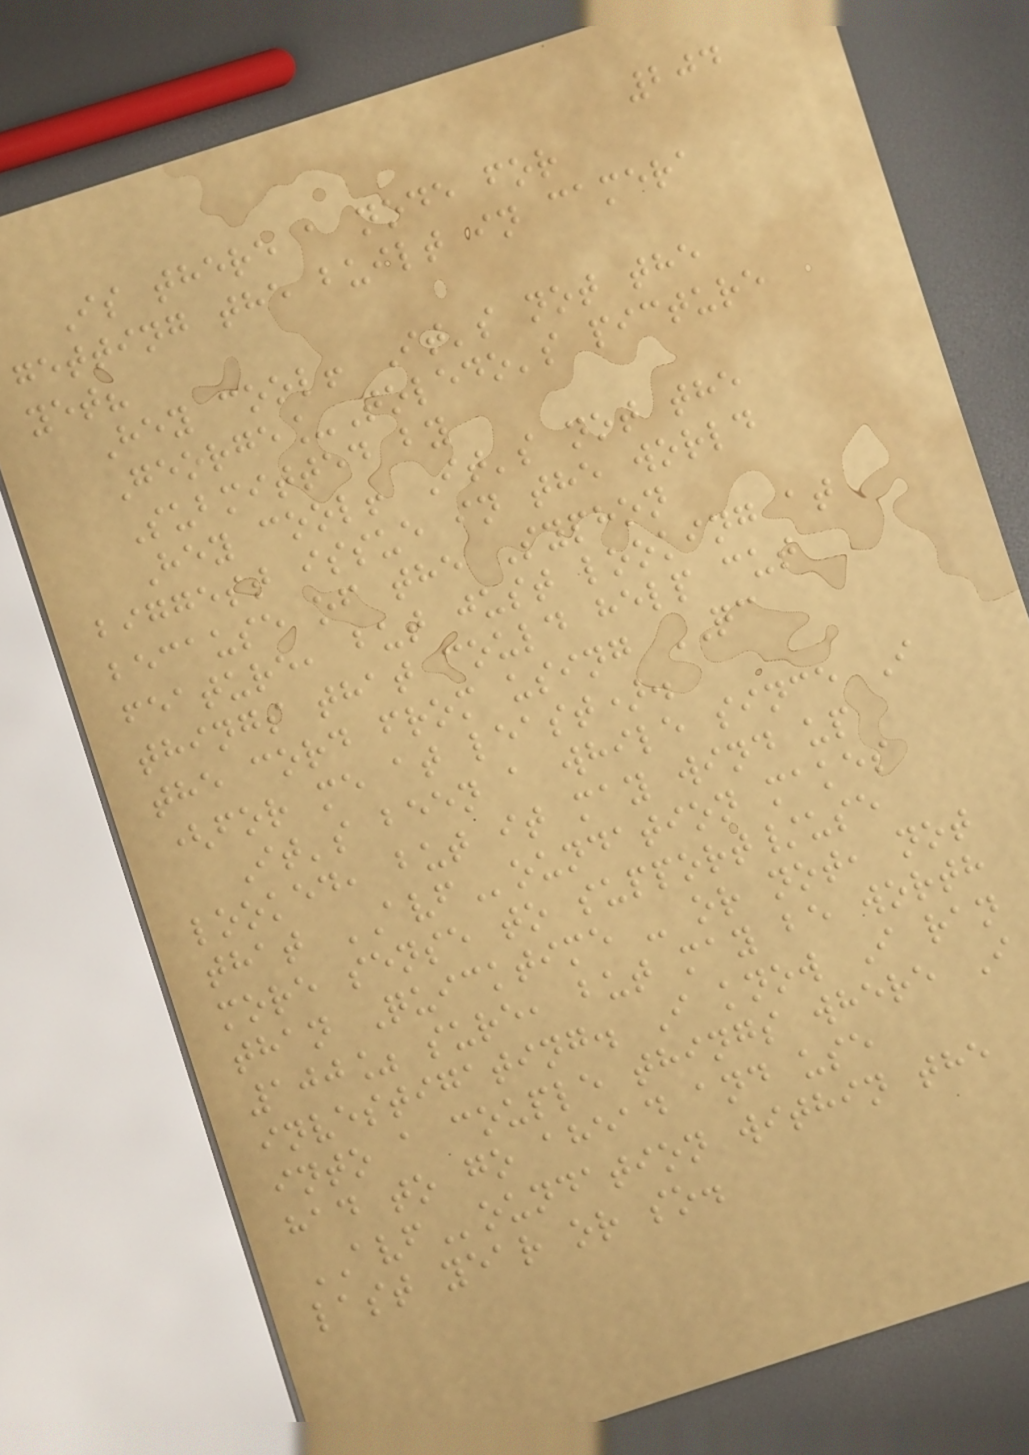204
Is there a node for
getting the built in camera
yet?
Hey cool! It's not the
George_Toledo's picture
Submitted by
Hey cool! It's not the
biggest issue in the world
because of the Syphon
feature, but just looking at
things that could help cut
the cord from using QC
(for me at least).
It's been a while since I
looked, but it may wind up
that AVFoundation makes
more sense to support/use
than Quicktime - or not, not
100% sure, but may be worth
investigating. I know I ran
into a couple things where I
had to go ahead and use
AVFoundation within the
last year or so.
